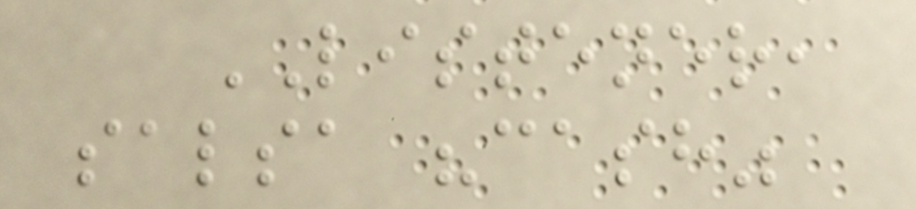LISTENER,
salsa "cash"
